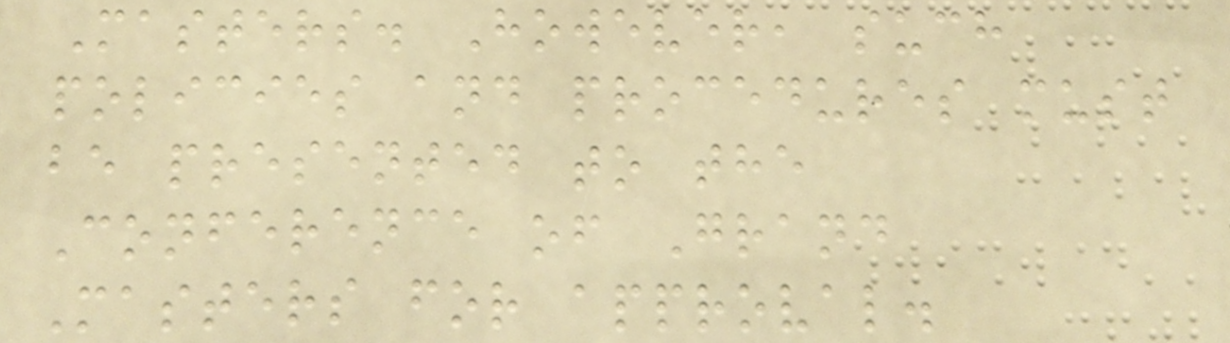Masters. However, such
policies and procedures must
be presented to the
Conference of Grand
Masters for approval.
